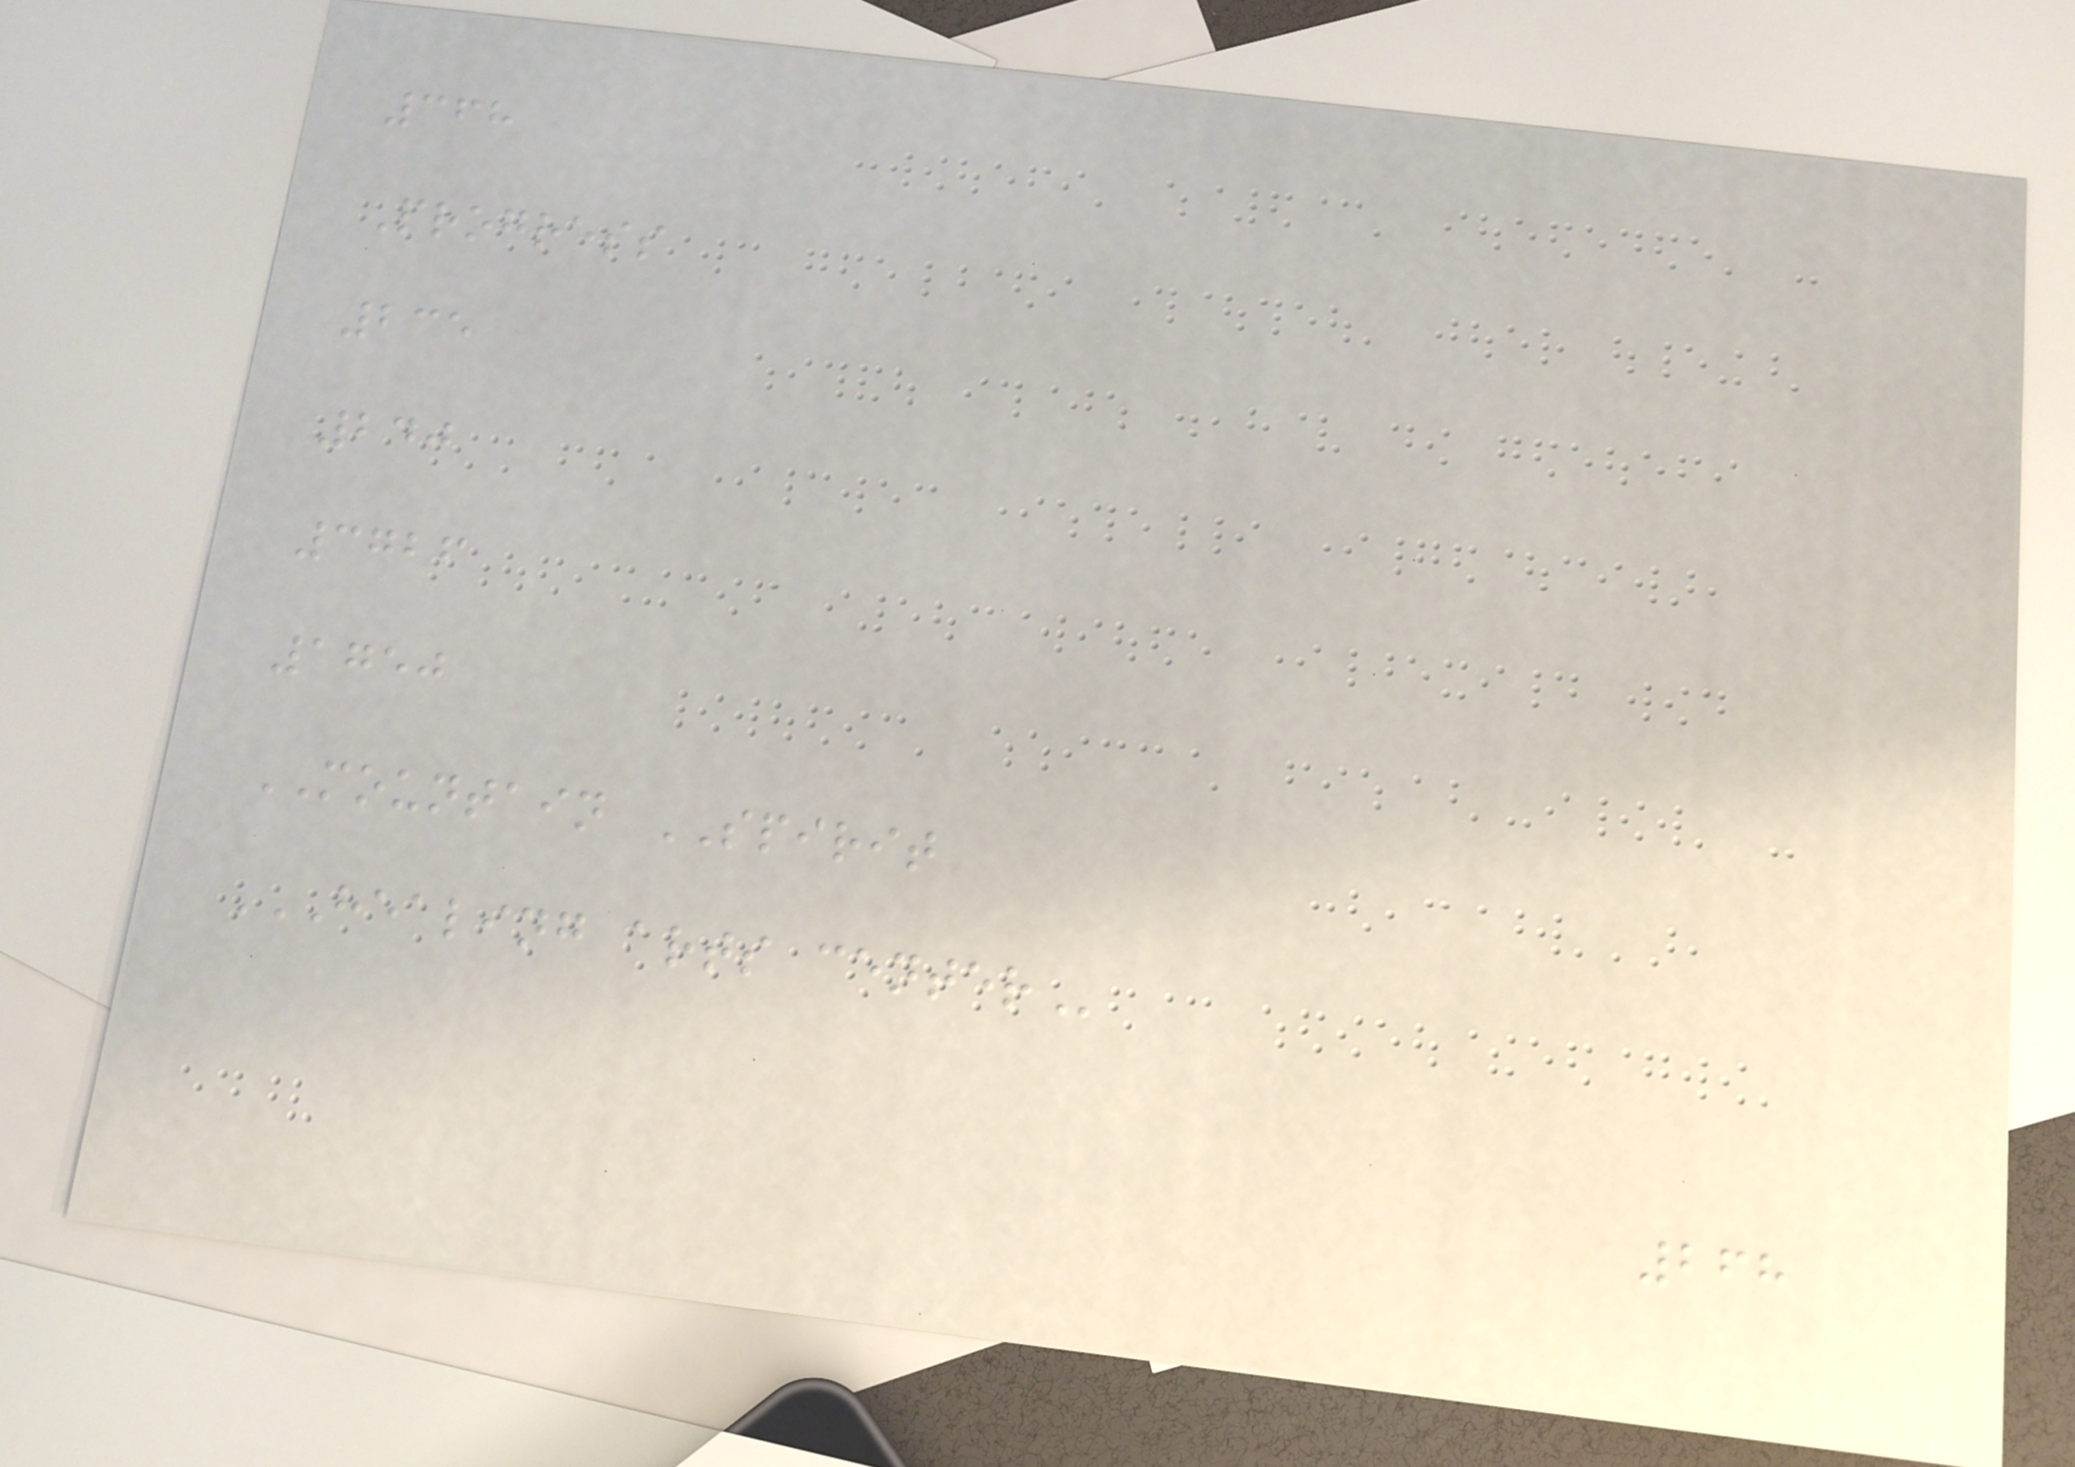368
Progress
235
240
3726
1750
MOUNTAIN SPIRIT
HEALING ARTS CENTER
268
